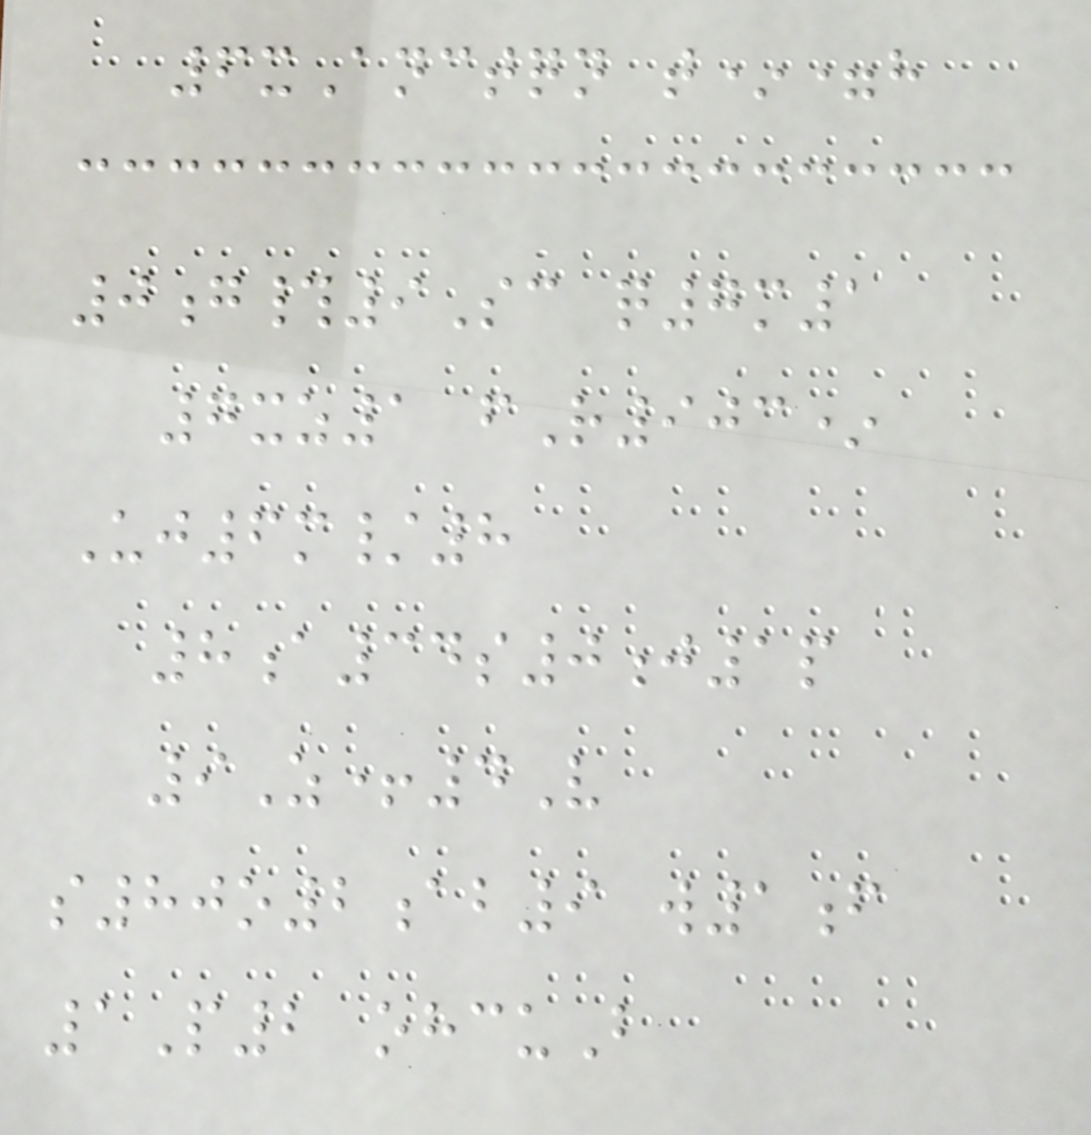6xAnctqn t*=h
0g#9Sc q7m1
7xz1 fR903*
Uj6m/8
8a34s0j1p
9Z+4V
s80o2ab9 w1f
1P2 ohcuB
